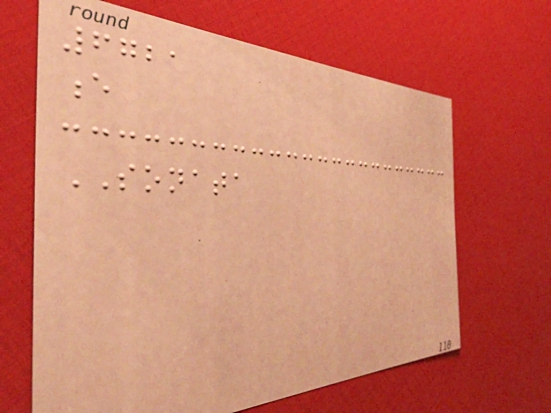6721
e
SONATA
